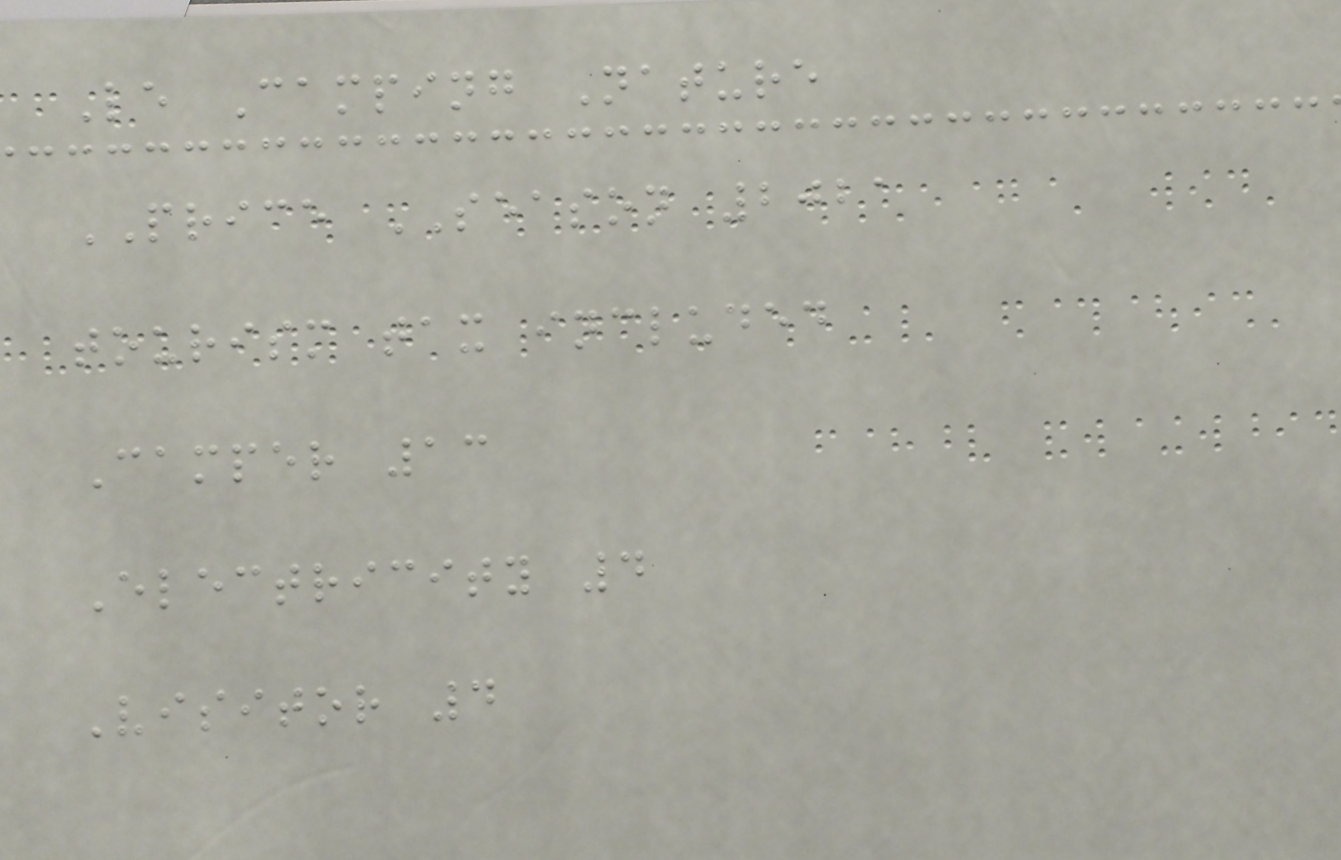Le Camping Nature
PRICE SEASON 2021
tourism tax included
Camper 13
Electricity 4
Visitor 4
